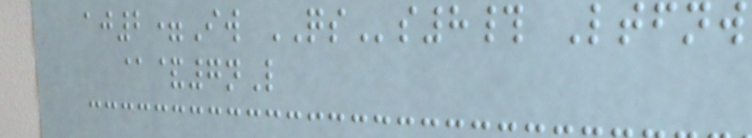aj2=Iw QSs8# Ltfnw
@&7nL
